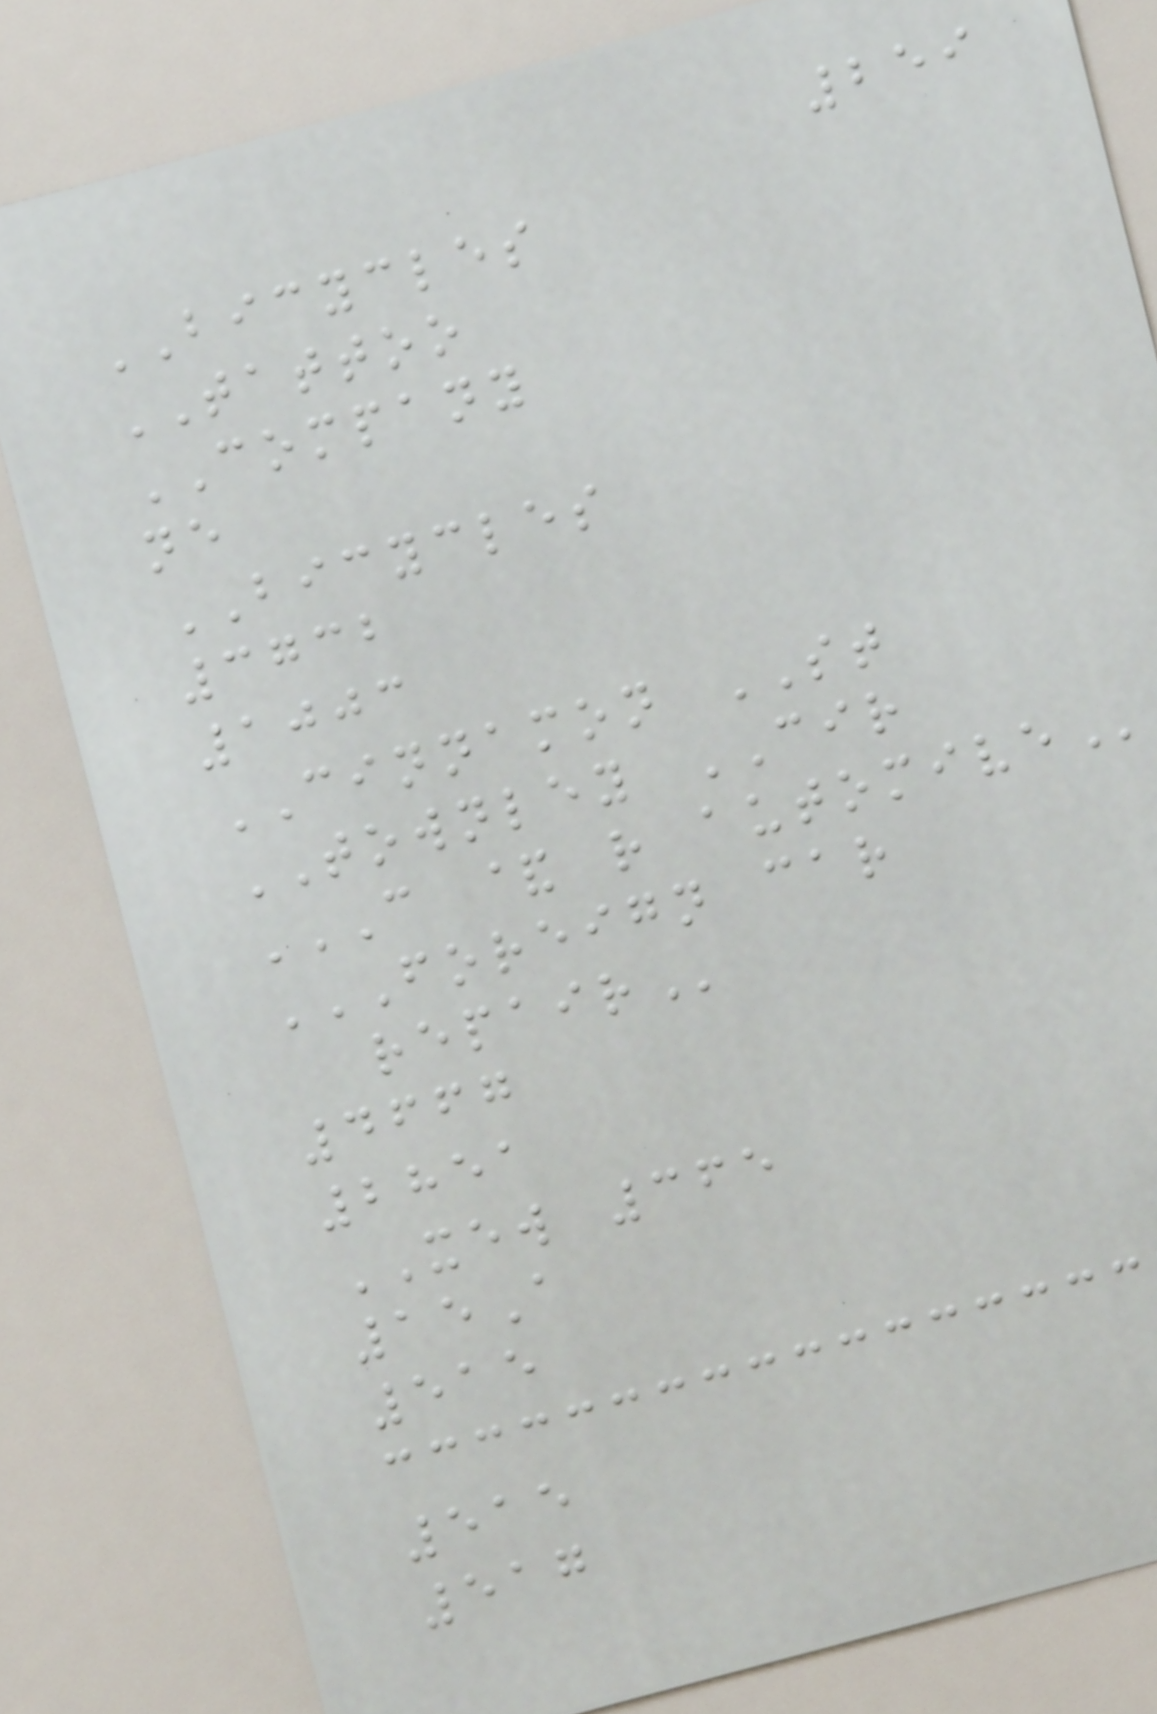259
BICYCLES
TATTOO
COMPANY
ne
BICYCLES
3732
1003
CINNAMON ST
TOWNLEY CIR
C & R AUTOMIVE
FOREIGN CAR
REPAIR
4667
2851
XEW 365
15A
515
515
517
